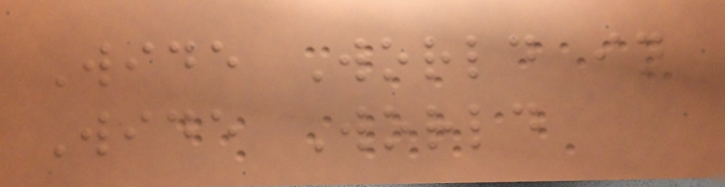Wide World in
Wide World
